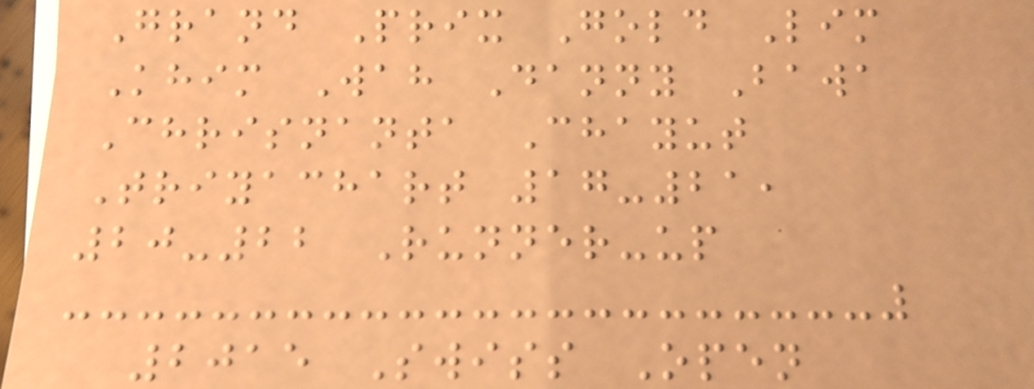Grand Prix Gold Lim
Khim Wah Danny Bawa
Chrisnanta Chayut
Triyachart 17-21,
20-22 Runner-up
2015 Swiss Open
